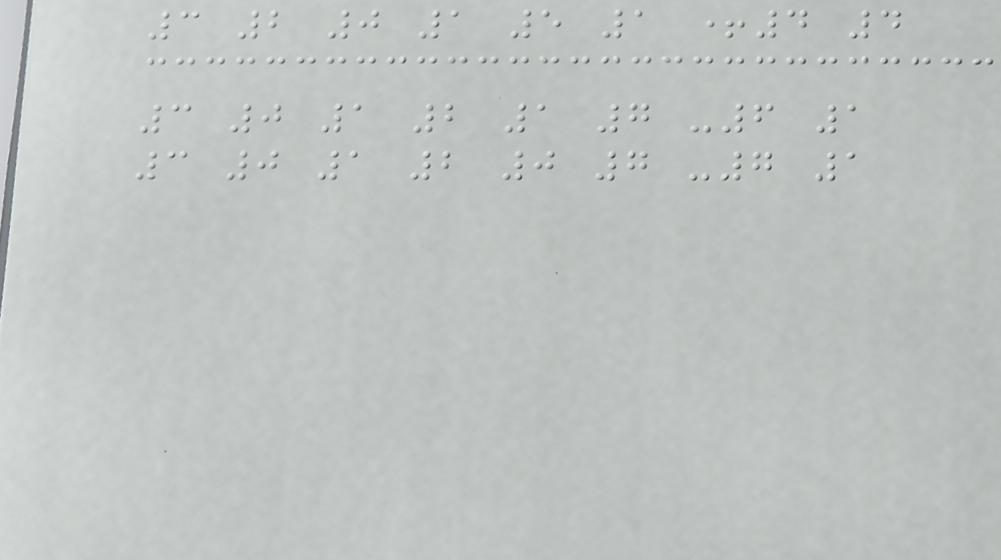3 2 0 1 5 1 +4 4
3 0 1 2 1 7 -6 1
3 0 1 2 0 7 -7 1
